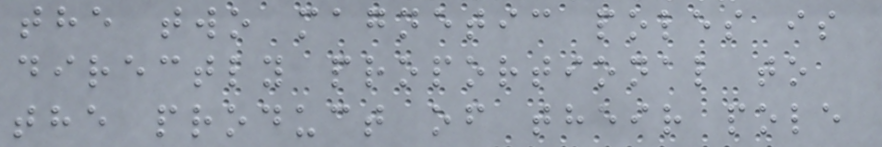the two magnetic poles is
directly proportional to
the product of their pole
